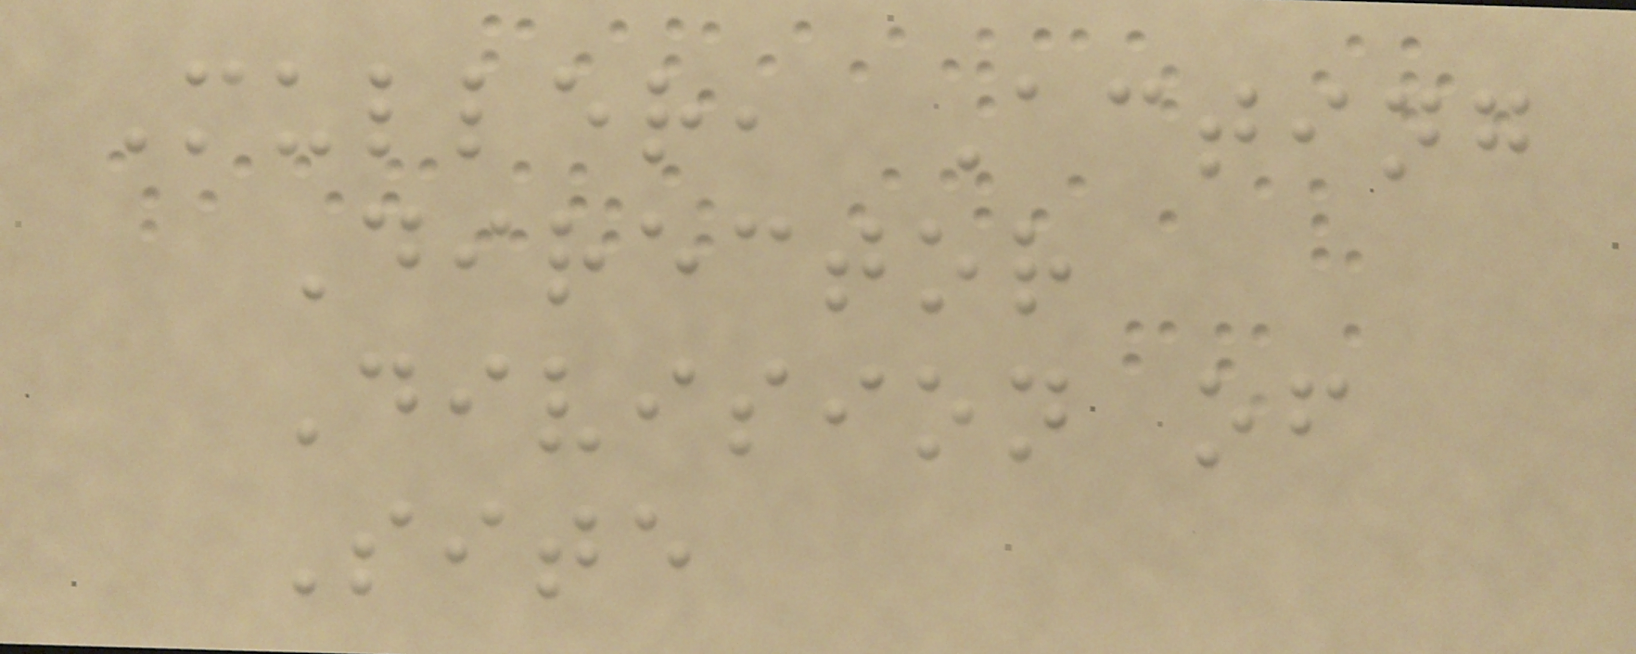Muller, Acting
Director
Division of
Site
